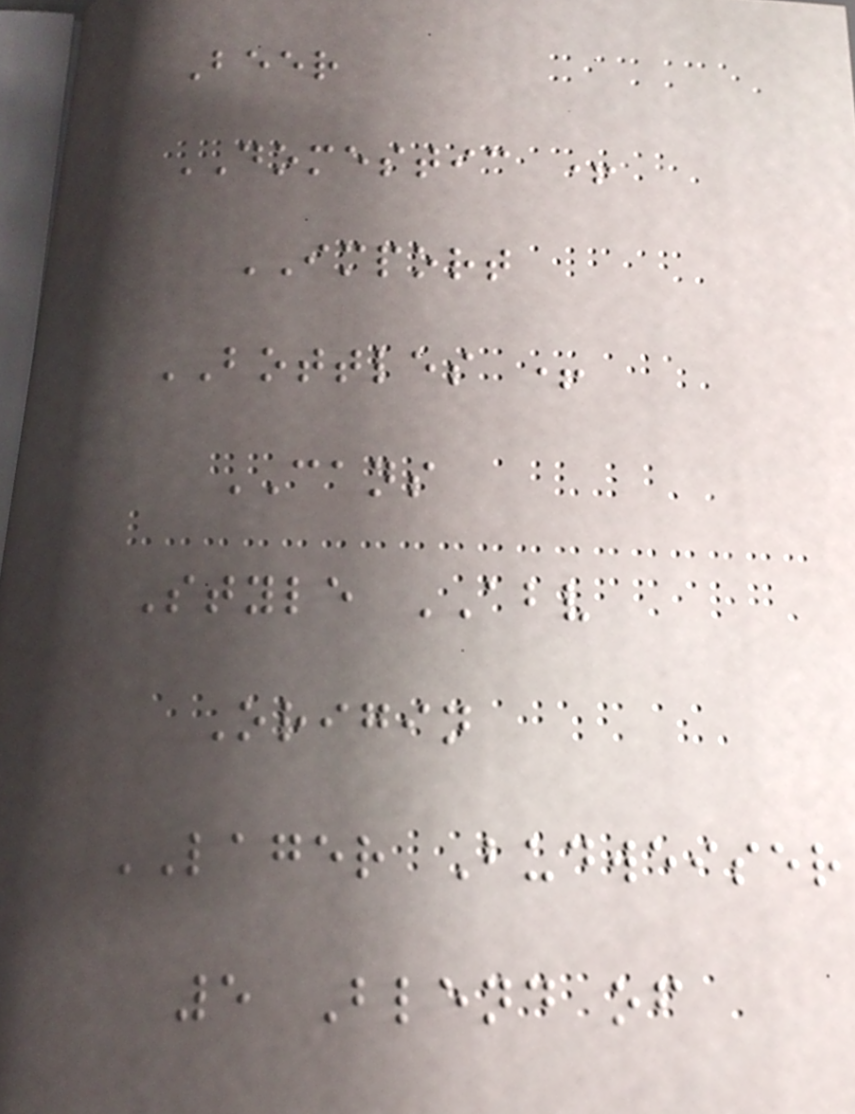Beer
DOMESTIC +
IMPORT
BOTTLES +
CANS
Style ABV
Origin
LAGER Budweiser
5 Blend of
